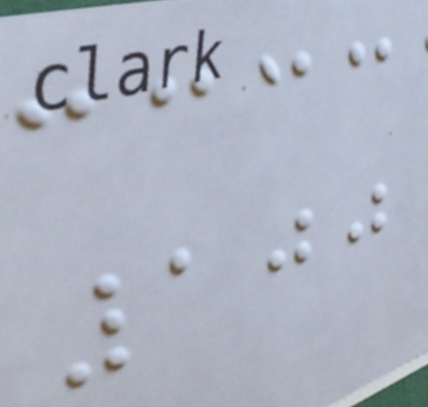100
